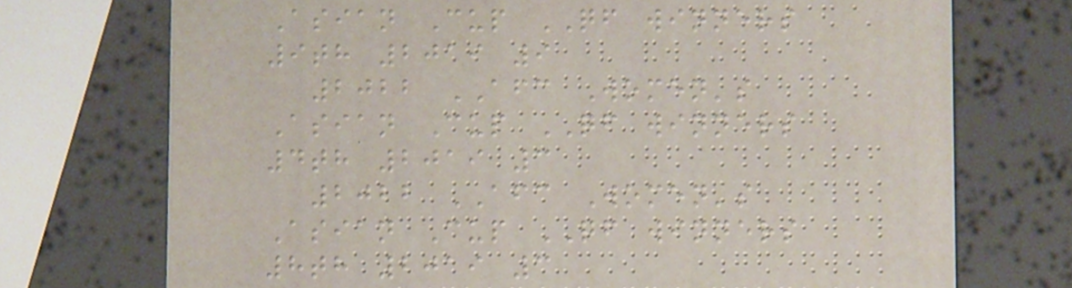Asian Cup QF winners
9th 2019 9
2022 AFC Women's
Asian Cup QF winners
4th 2019 3
2022 AFC Women's
Asian Cup QF winners
8th 2019 3
